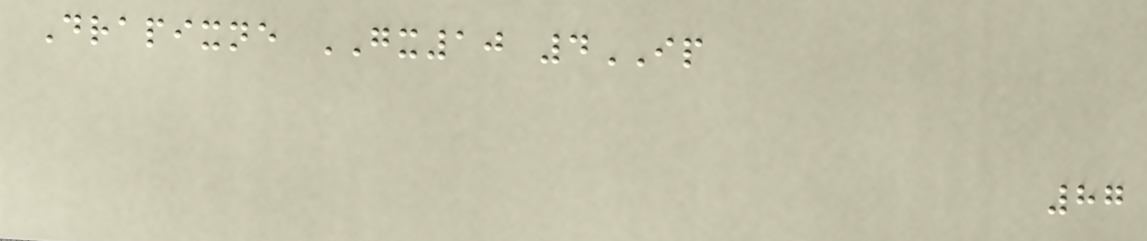Drapixne GX10 4IP
87
